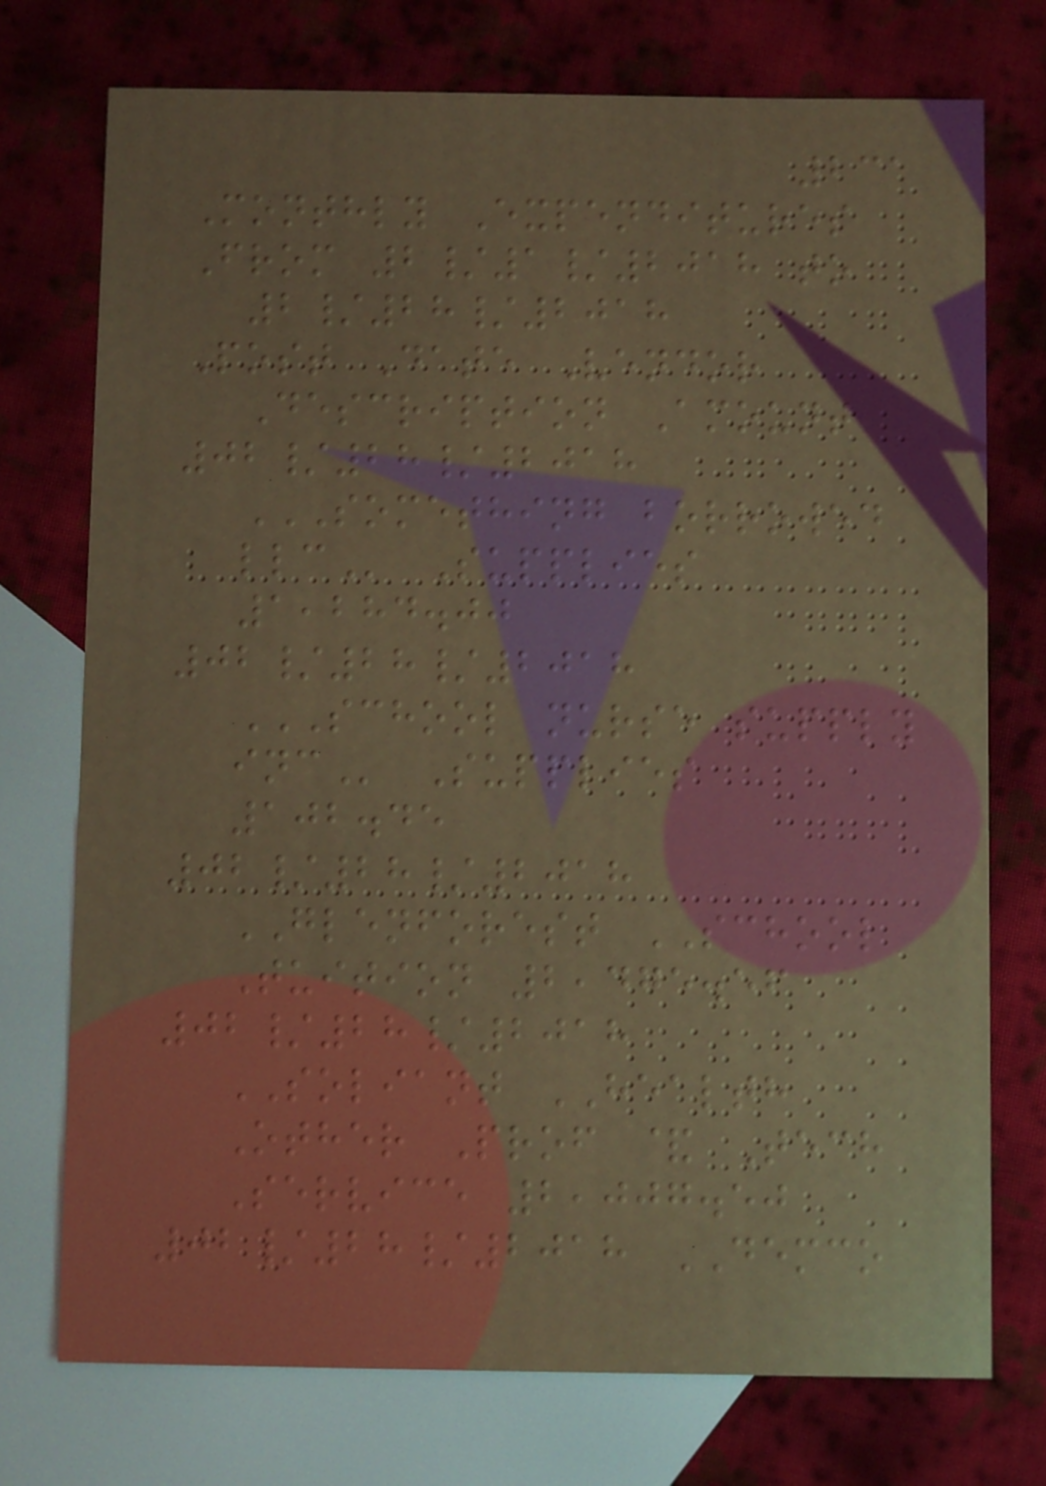231
Monthly Expenditures
From 2/1/2018 to
2/28/2018
Post Date Vendor
Description Amount
02/28/2018
SOMETHING BORROWED
LLC Supplies
1,284.00
02/28/2018
SCHOOL NURSE SUPPLY
INC Supplies
102.45
02/28/2018
GLENFOREST SCHOOL
Tuition 2,475.56
02/28/2018
SOLIANT HEALTH
Other Prof & Tech
Service 2,007.50
02/28/2018 DEMCO
